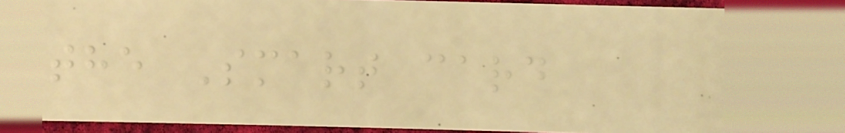the Smart card
